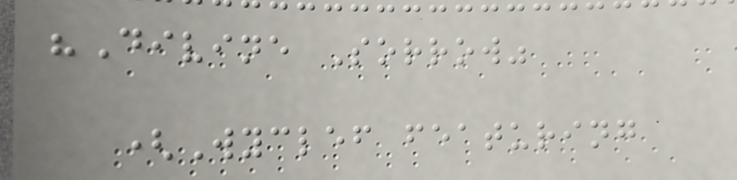"Divine Sorrow"
(Wyclef featuring
